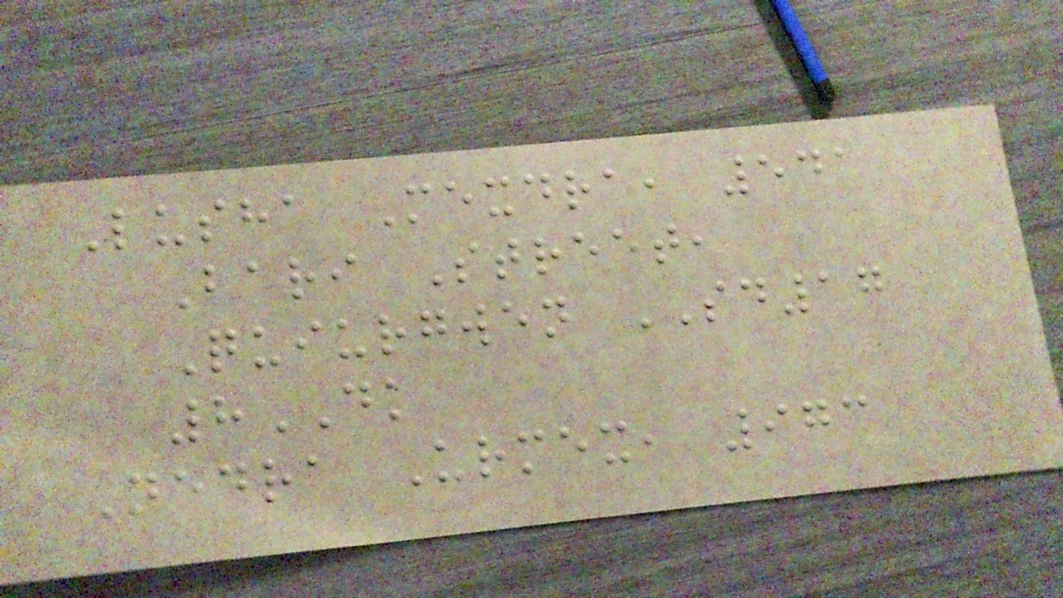Lusha Mexdra, 541
Bari Street,
Quiurgwen SD17
8DK
Nedra Urmex, 973
